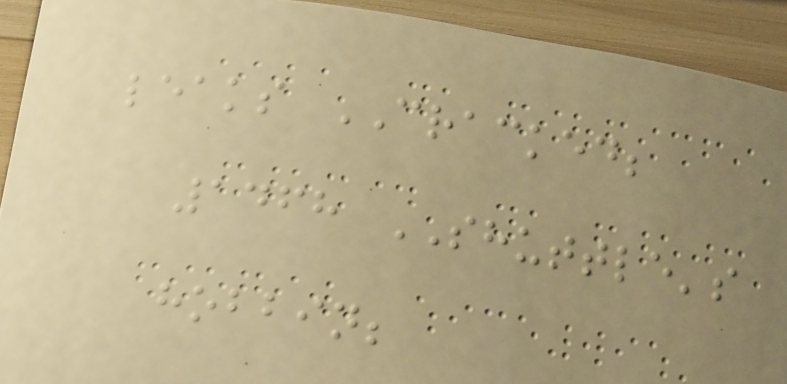leaks CRACKED;
1468 SHUTTLE's
hobbin;
